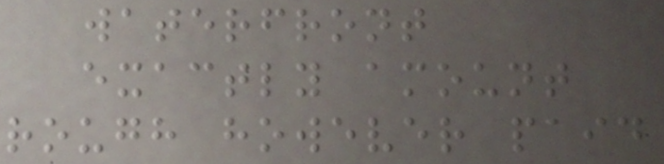waterfront
exactly amount
rough however paid
